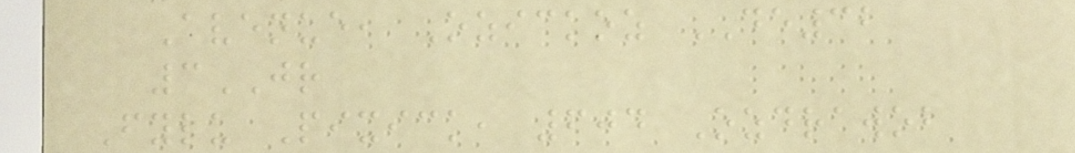Avenue, Ozickoz DE32
3JR
Fylu Pixick, 604 Ozdrawob
